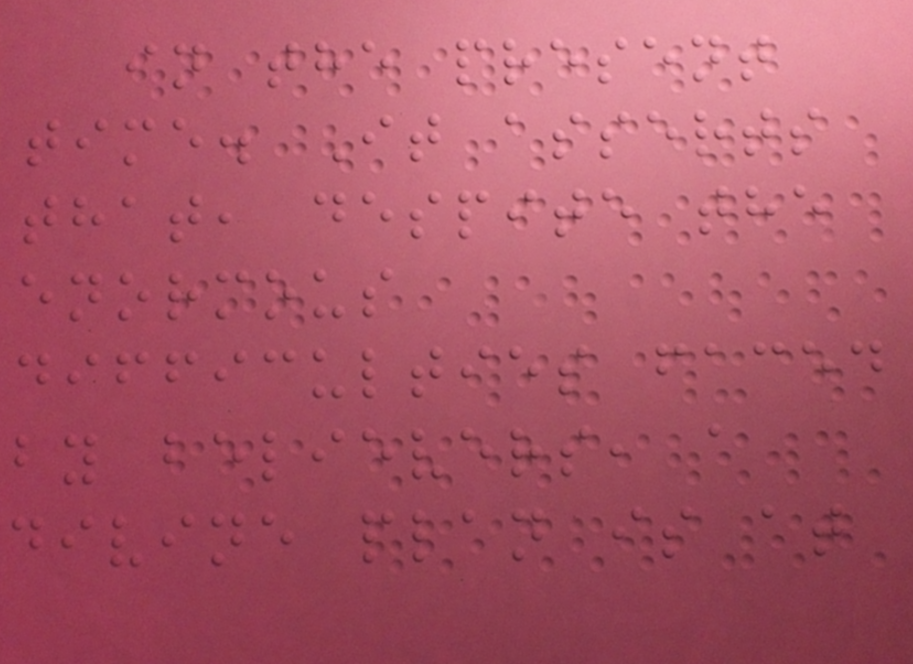in the present
time. It asserts
that, despite the
enormous
difficulties faced
by believers, a
divine plan is at
